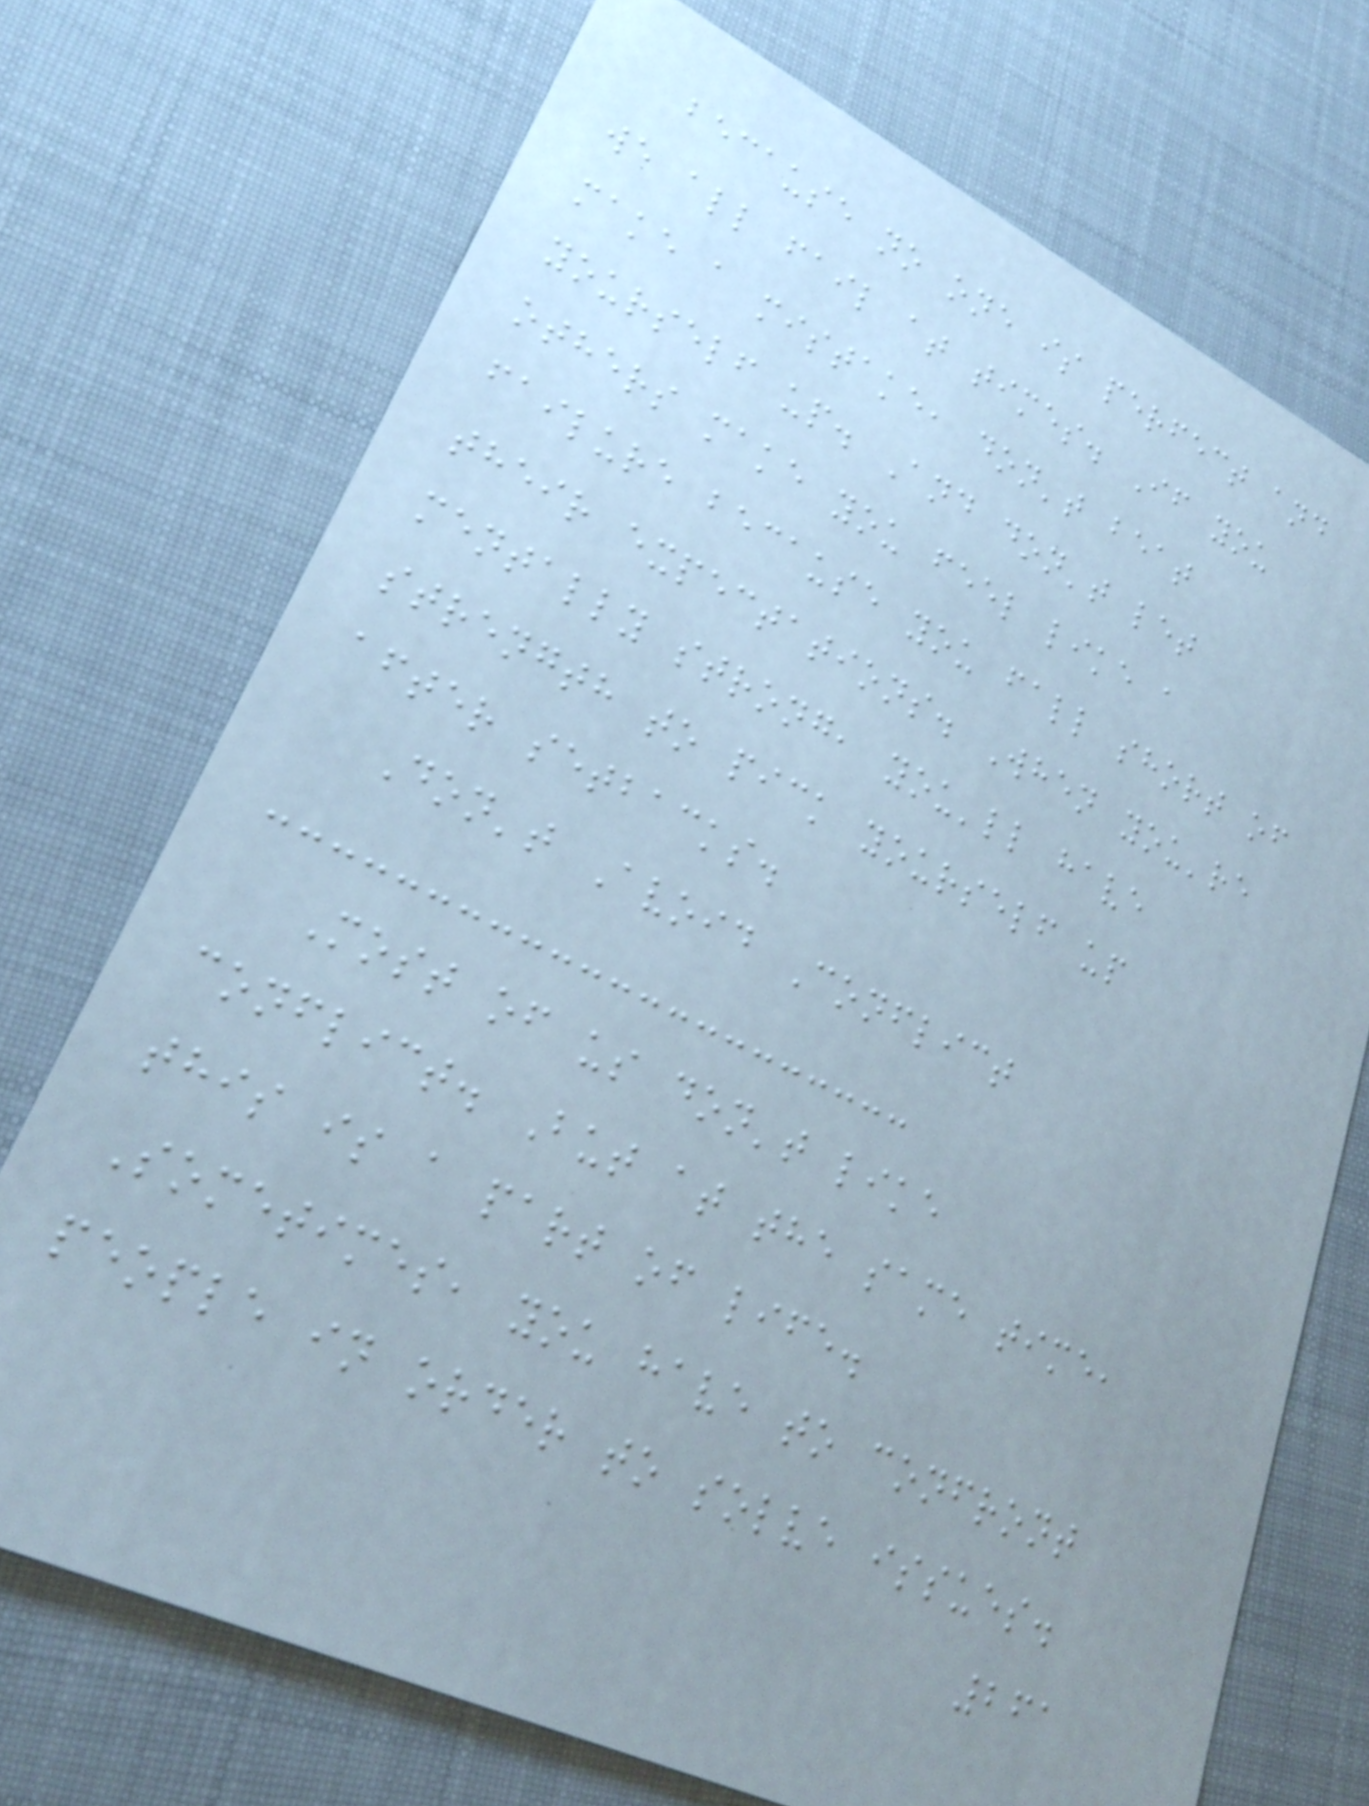because no one is perfect and
we all fail at times. If you
make a mistake, don't beat
yourself up. And don't let
others make you feel like a
failure because you fall short of
their expectations. When you're
mentally strong, you'll have
strength to pick yourself up
after setbacks.
Don't Avoid Conflict
Most of us don't like
conflict. But at the same time,
this is a part of life.
Sometimes, you have to confront
people in order to solve issues.
261
